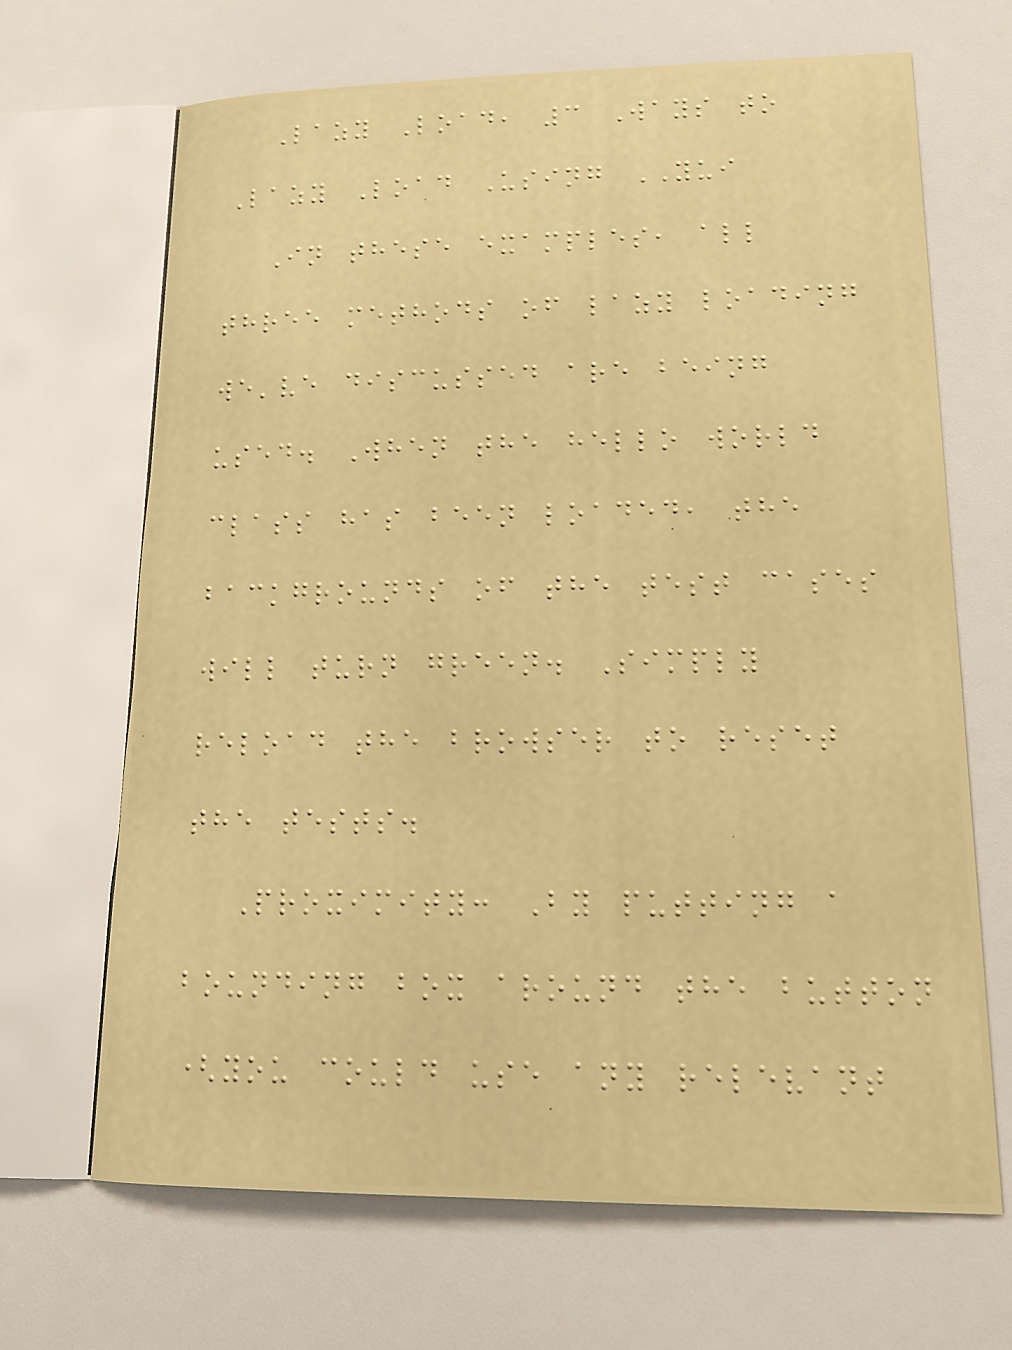Lazy Load, 3 Ways to
Lazy Load Using YUI
In these examples, all
three methods of lazy loading
we've discussed are being
used. When the hello world
class has been loaded, the
backgrounds of the test cases
will turn green. Simply
reload the browser to reset
the tests.
Proximity: By putting a
bounding box around the button
(you could use any relevant
